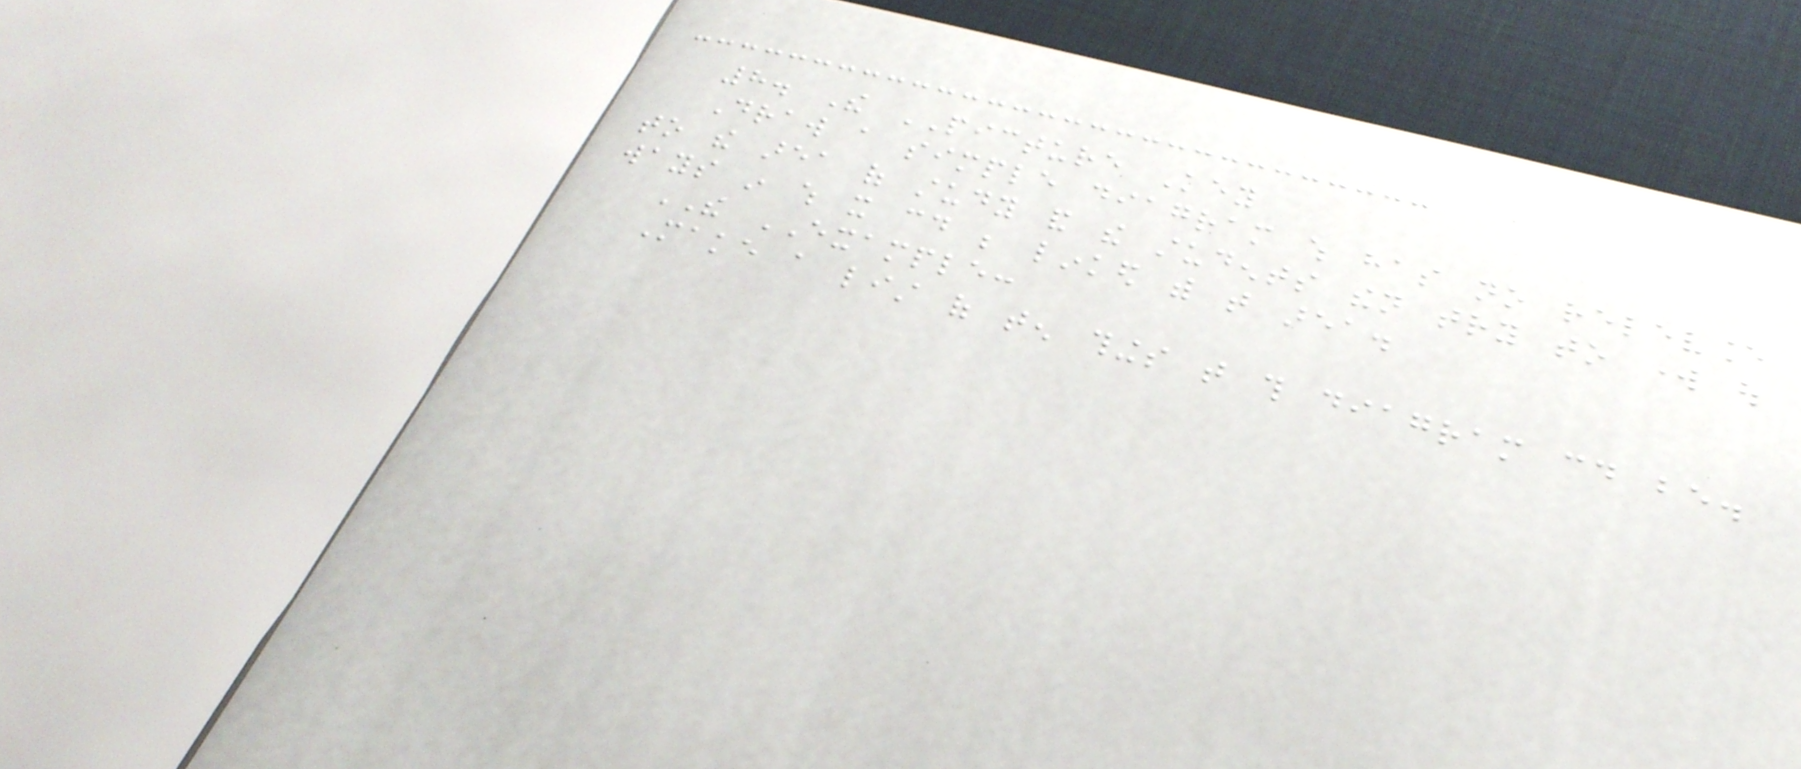8. The PICTURE Key
Draw a simple diagram which has no relevance
to the area of study and the students then try to work out
ways in which it could be linked with that area.
THE EXAMPLE:
Make a list of ten things that this diagram could be.
